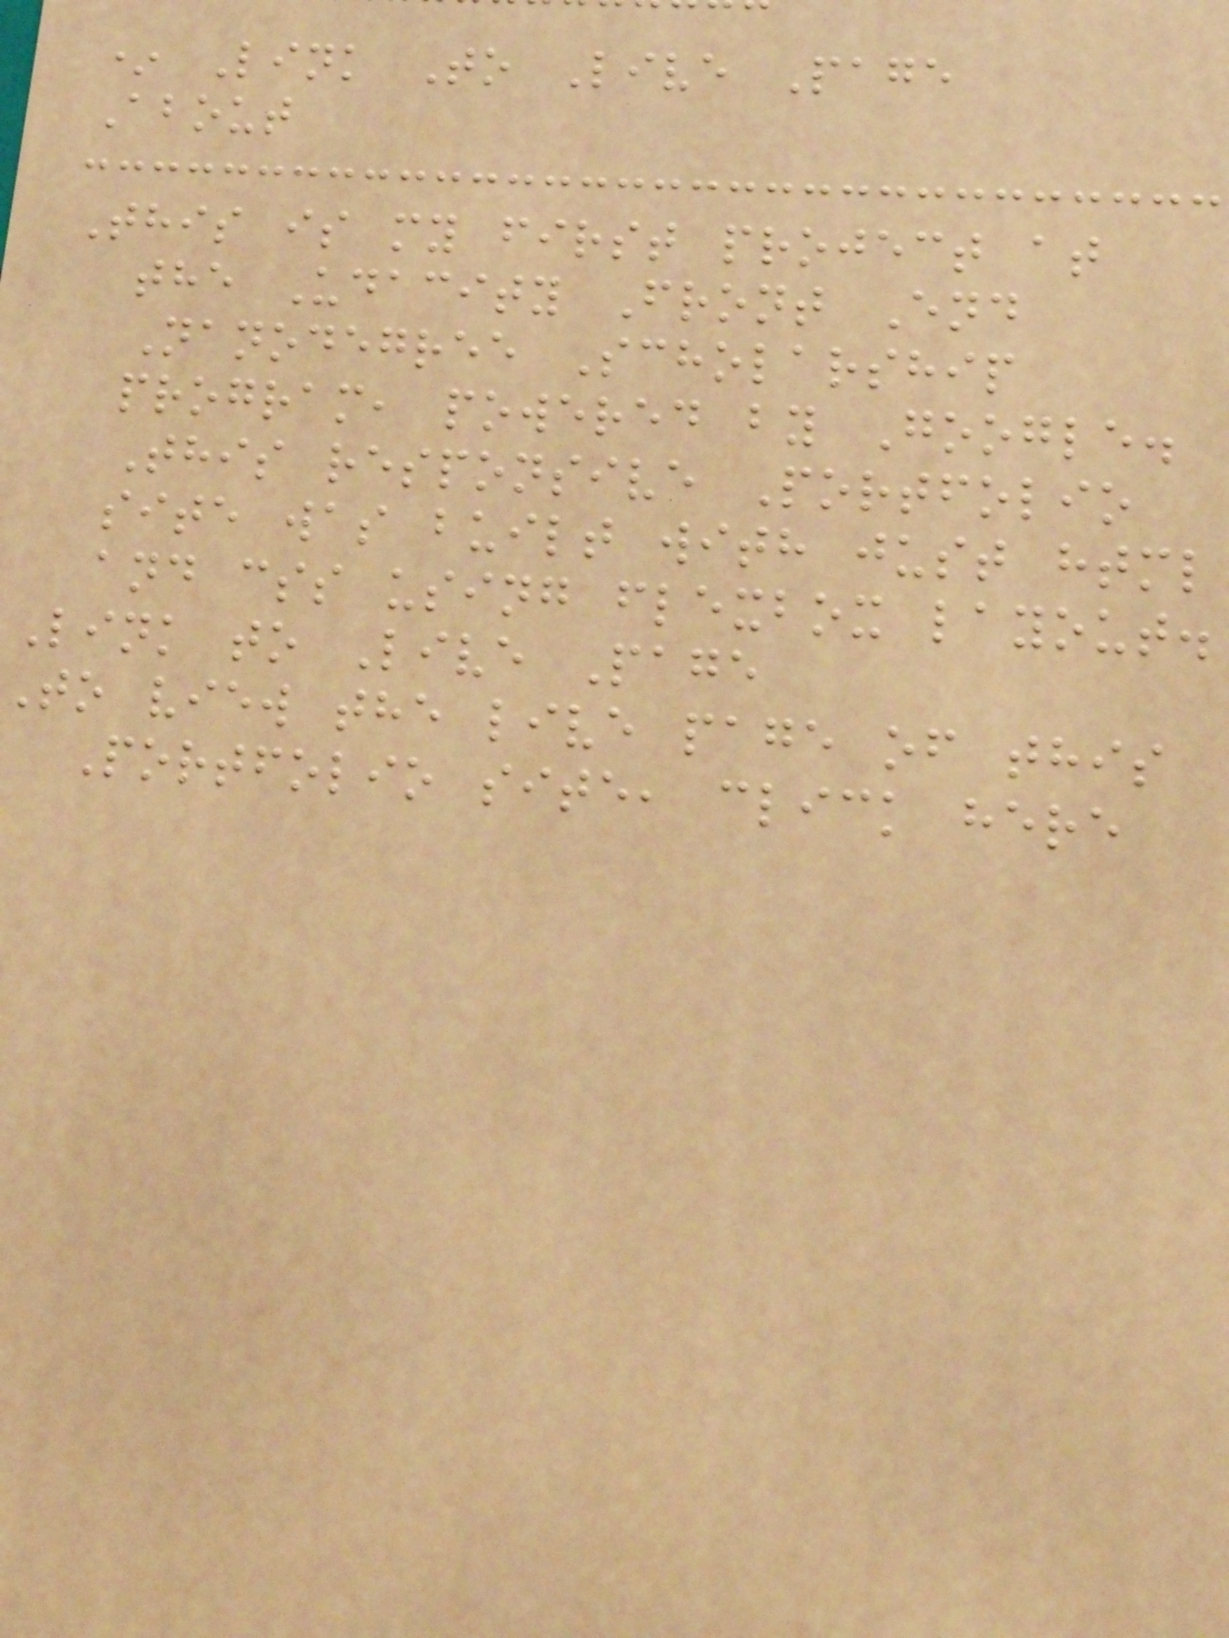* Link To Live Page
About
This is my first project at
the Udacity Front End
Nanodegree Scholarship
program, powered by Google.
This responsive Portfolio
site was built with just html
and css using flexbox layout.
Link to Live Page
To view the live page of this
Portfolio site, click here
